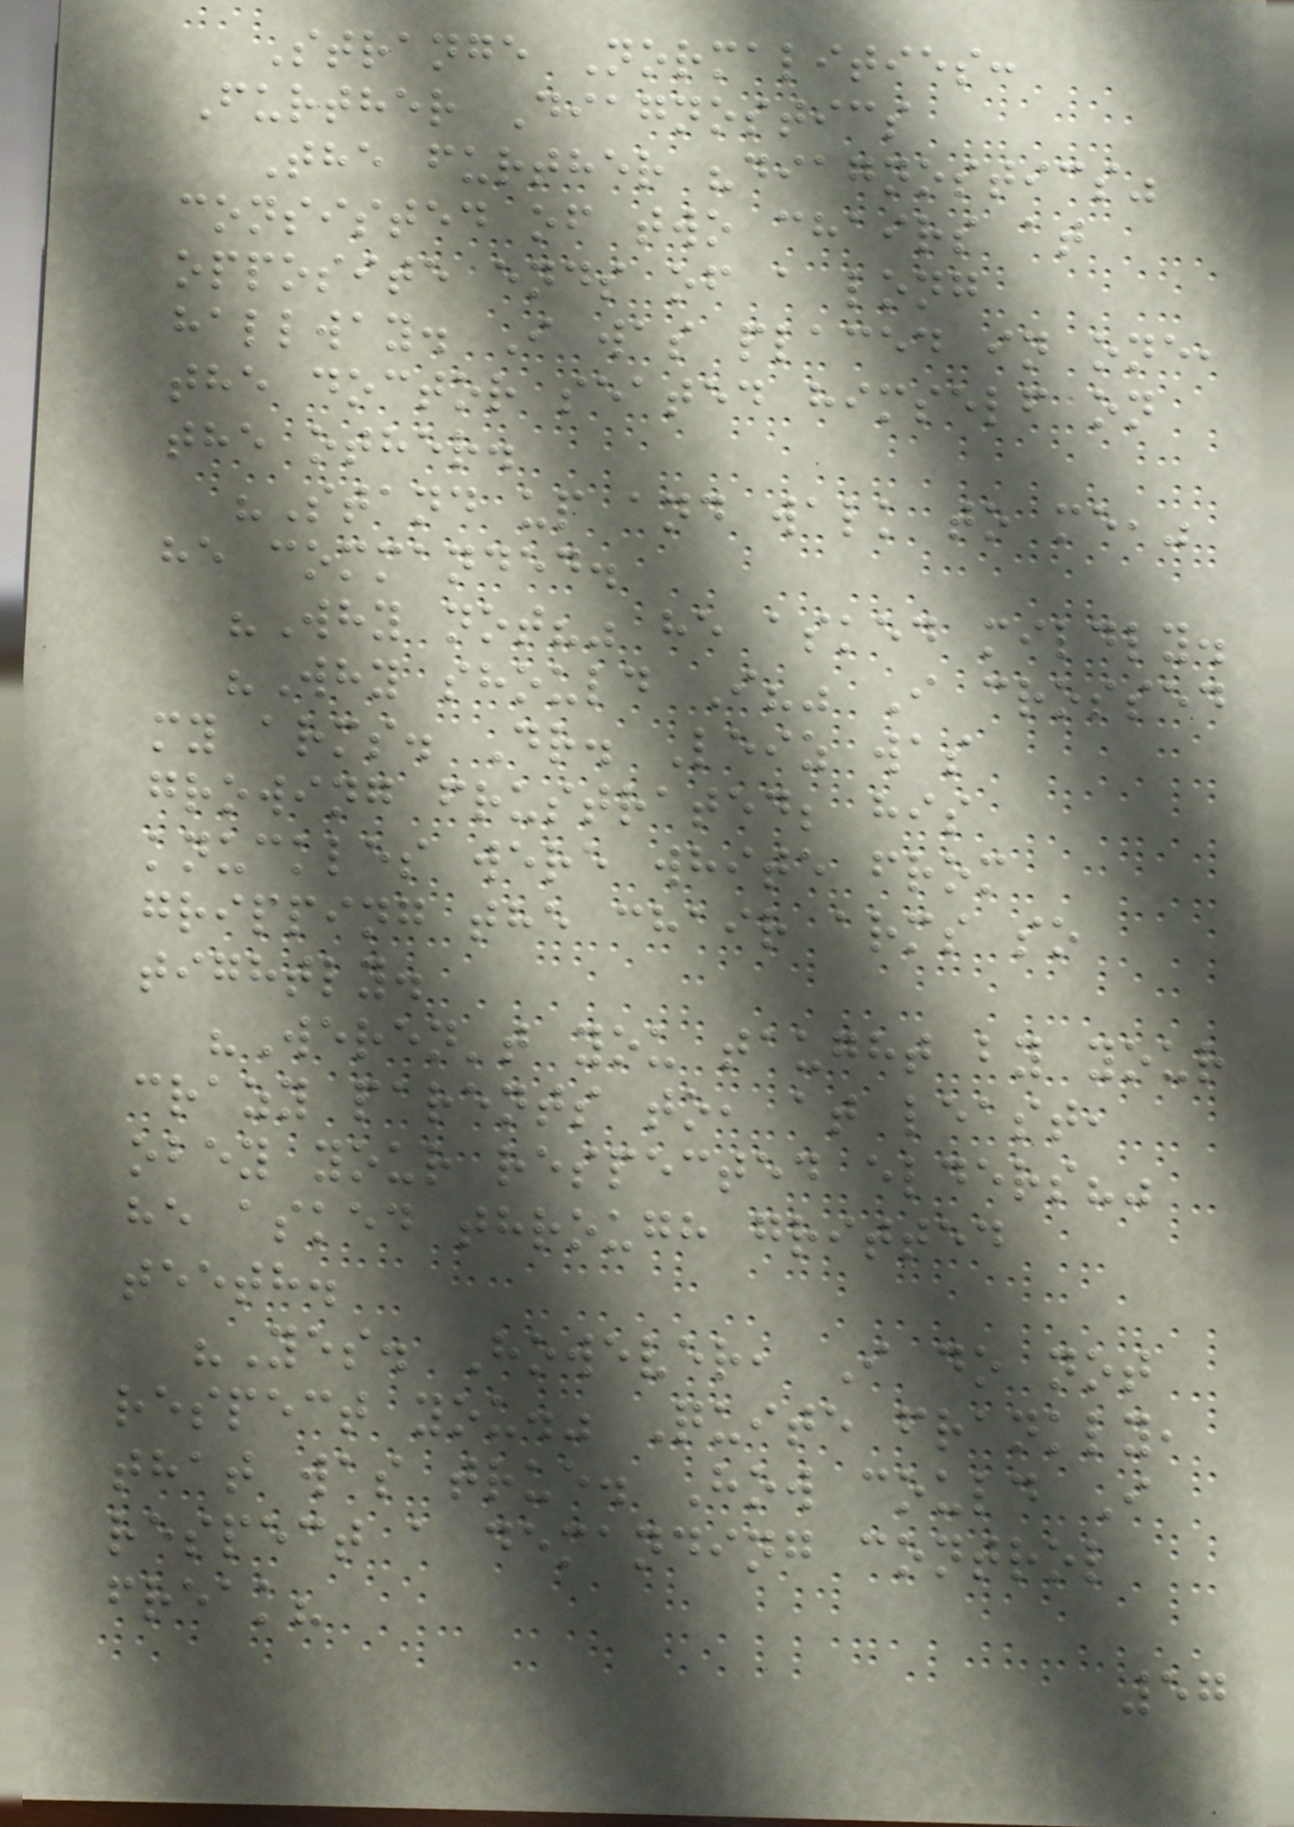Strange Normalities:
Further Diagnostics
The further "diagnostics"
consisted of two chairs at
opposite ends of a long
hallway. I was placed in one,
the doctor seated himself on
the other.
"Stand up and walk to me,"
he commanded.
"Why not?" he asked mildly.
"Why should I?" I crossed
my arms. Dr. Leiz was
growing frustrated; his
knuckles were white from
gripping the chair arms so
tightly.
"Weren't you taught by your
crazy parents to, at least,
obey your respected elders?"
he asked through gritted
teeth.
"Yes. However, I do not
respect you." Quite frankly,
that was true. How could I
respect a demanding control
freak?
57
